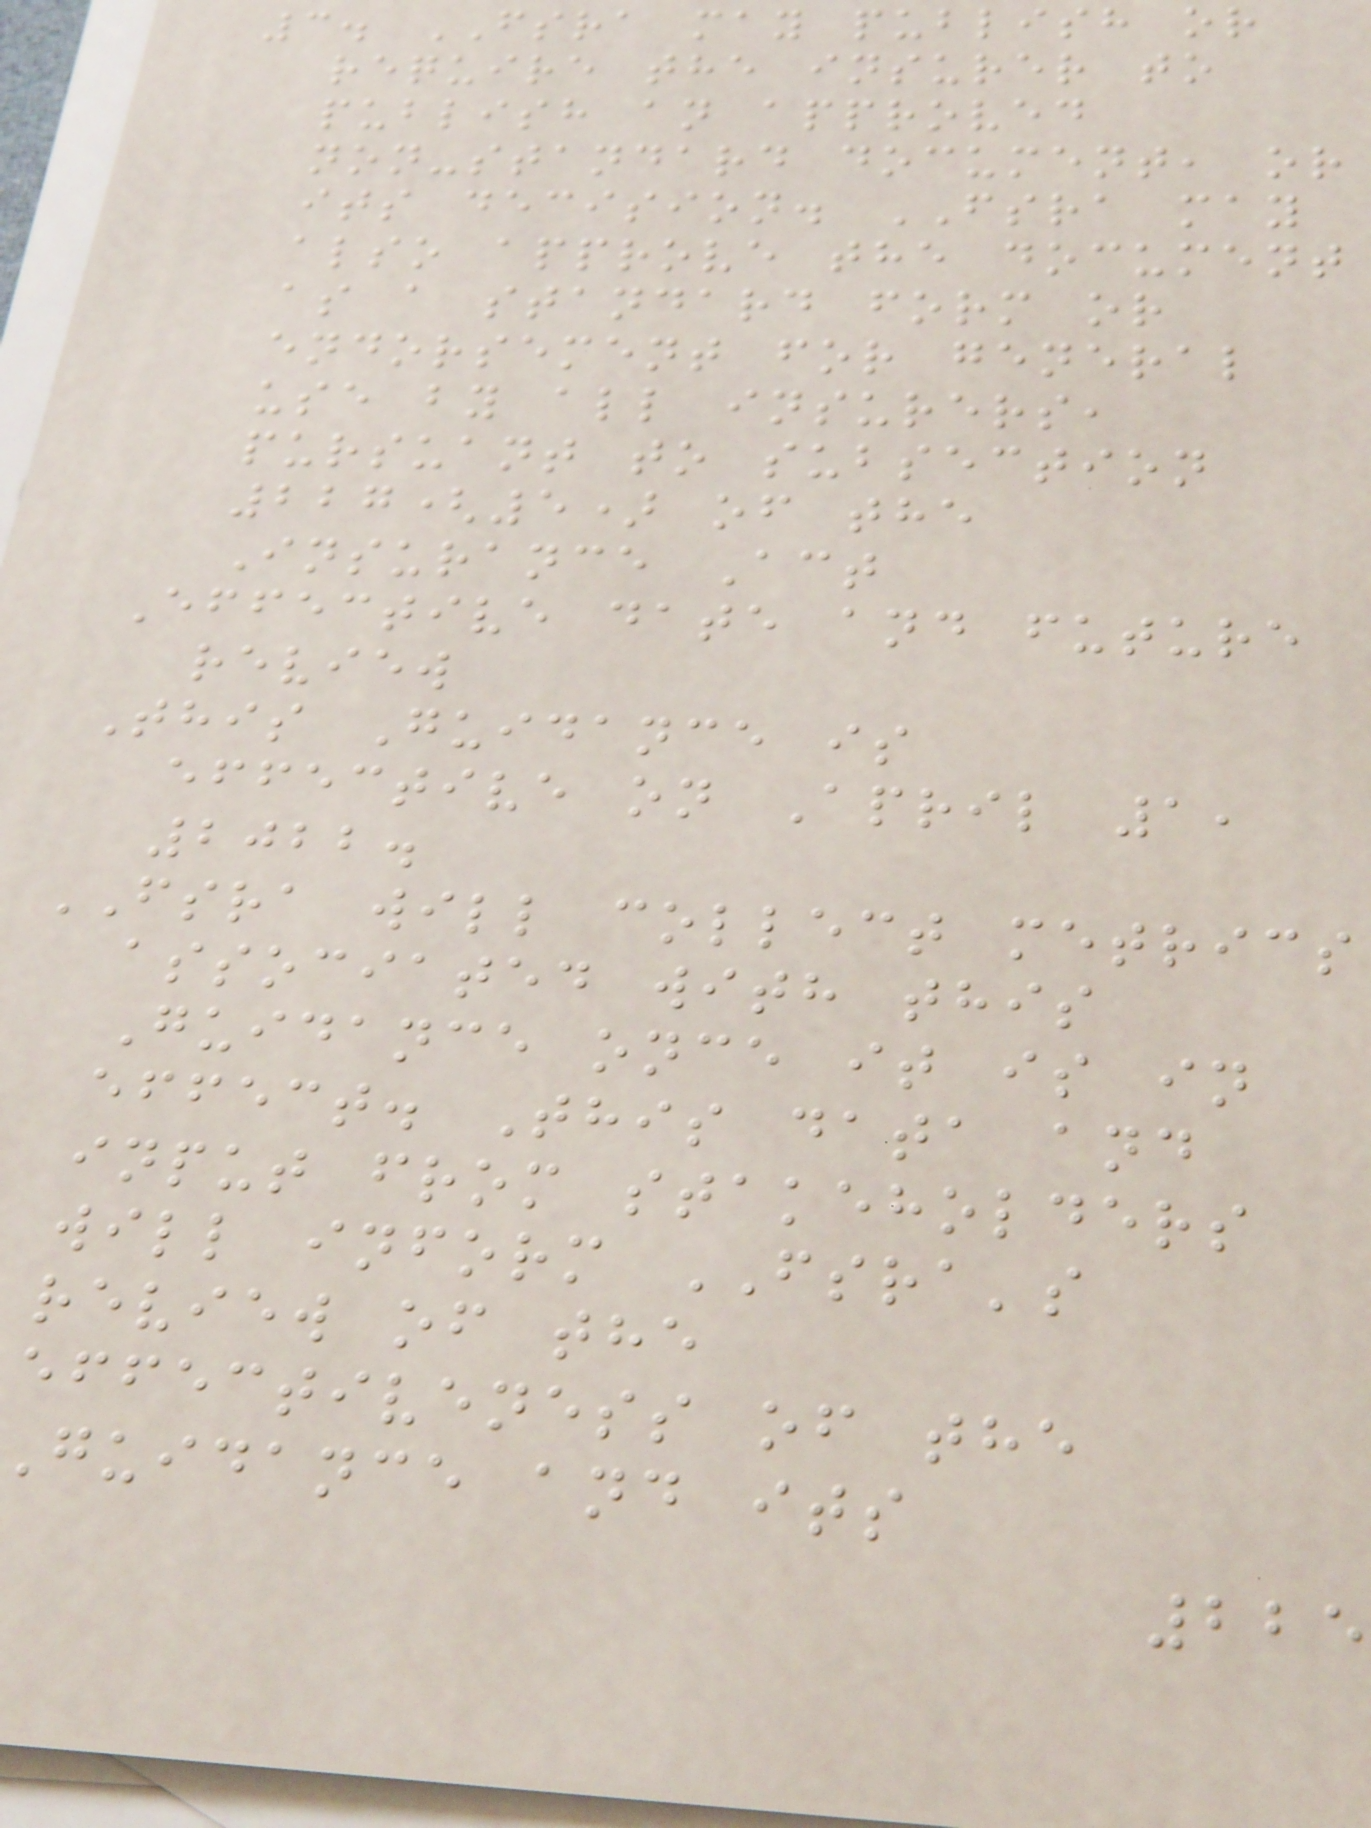3. FSRA may publish or
require the insurer to
publish an approved
non-standard document, or
its decision. FSRA may
also approve the document
as a standard form or
endorsement for general
use by all insurers,
pursuant to subsection
227(5) of the
Insurance Act
Effective date and future
review
This Guidance is
effective on April 1,
2022.
FSRA will collect metrics
associated with this
Guidance once it is in
effect. This data and
input from stakeholders
will inform FSRA's
review of the
effectiveness of the
guidance and its
225
